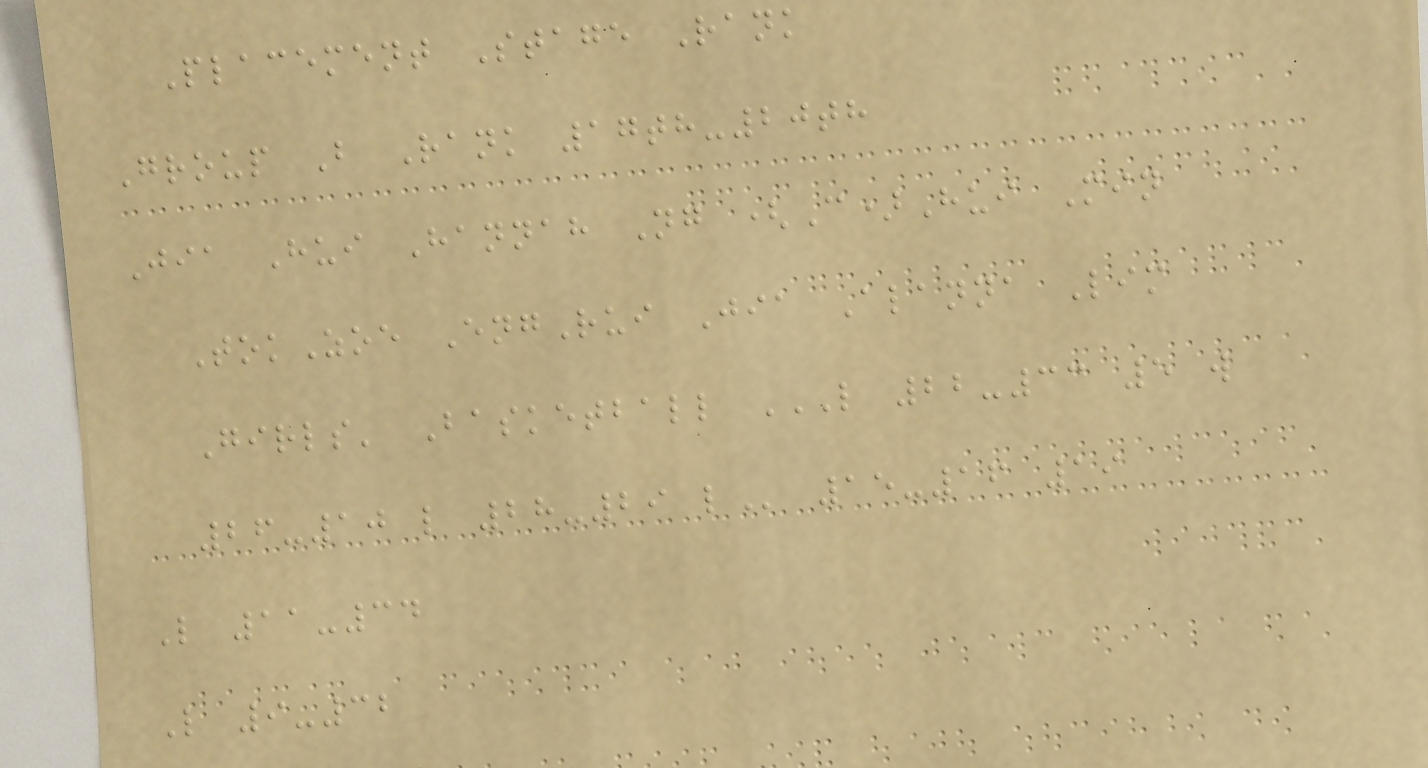Placement Stage Rank
Group B Rank 17th-20th
Jia Hui Hannah Ng (C)Hui Min
TokZoe EngRui Jia Alanna Lim
Girls' Basketball L 22-33 5 W
26-10 L 28-29 L 15-16 19
L 11-34
L 9-32
